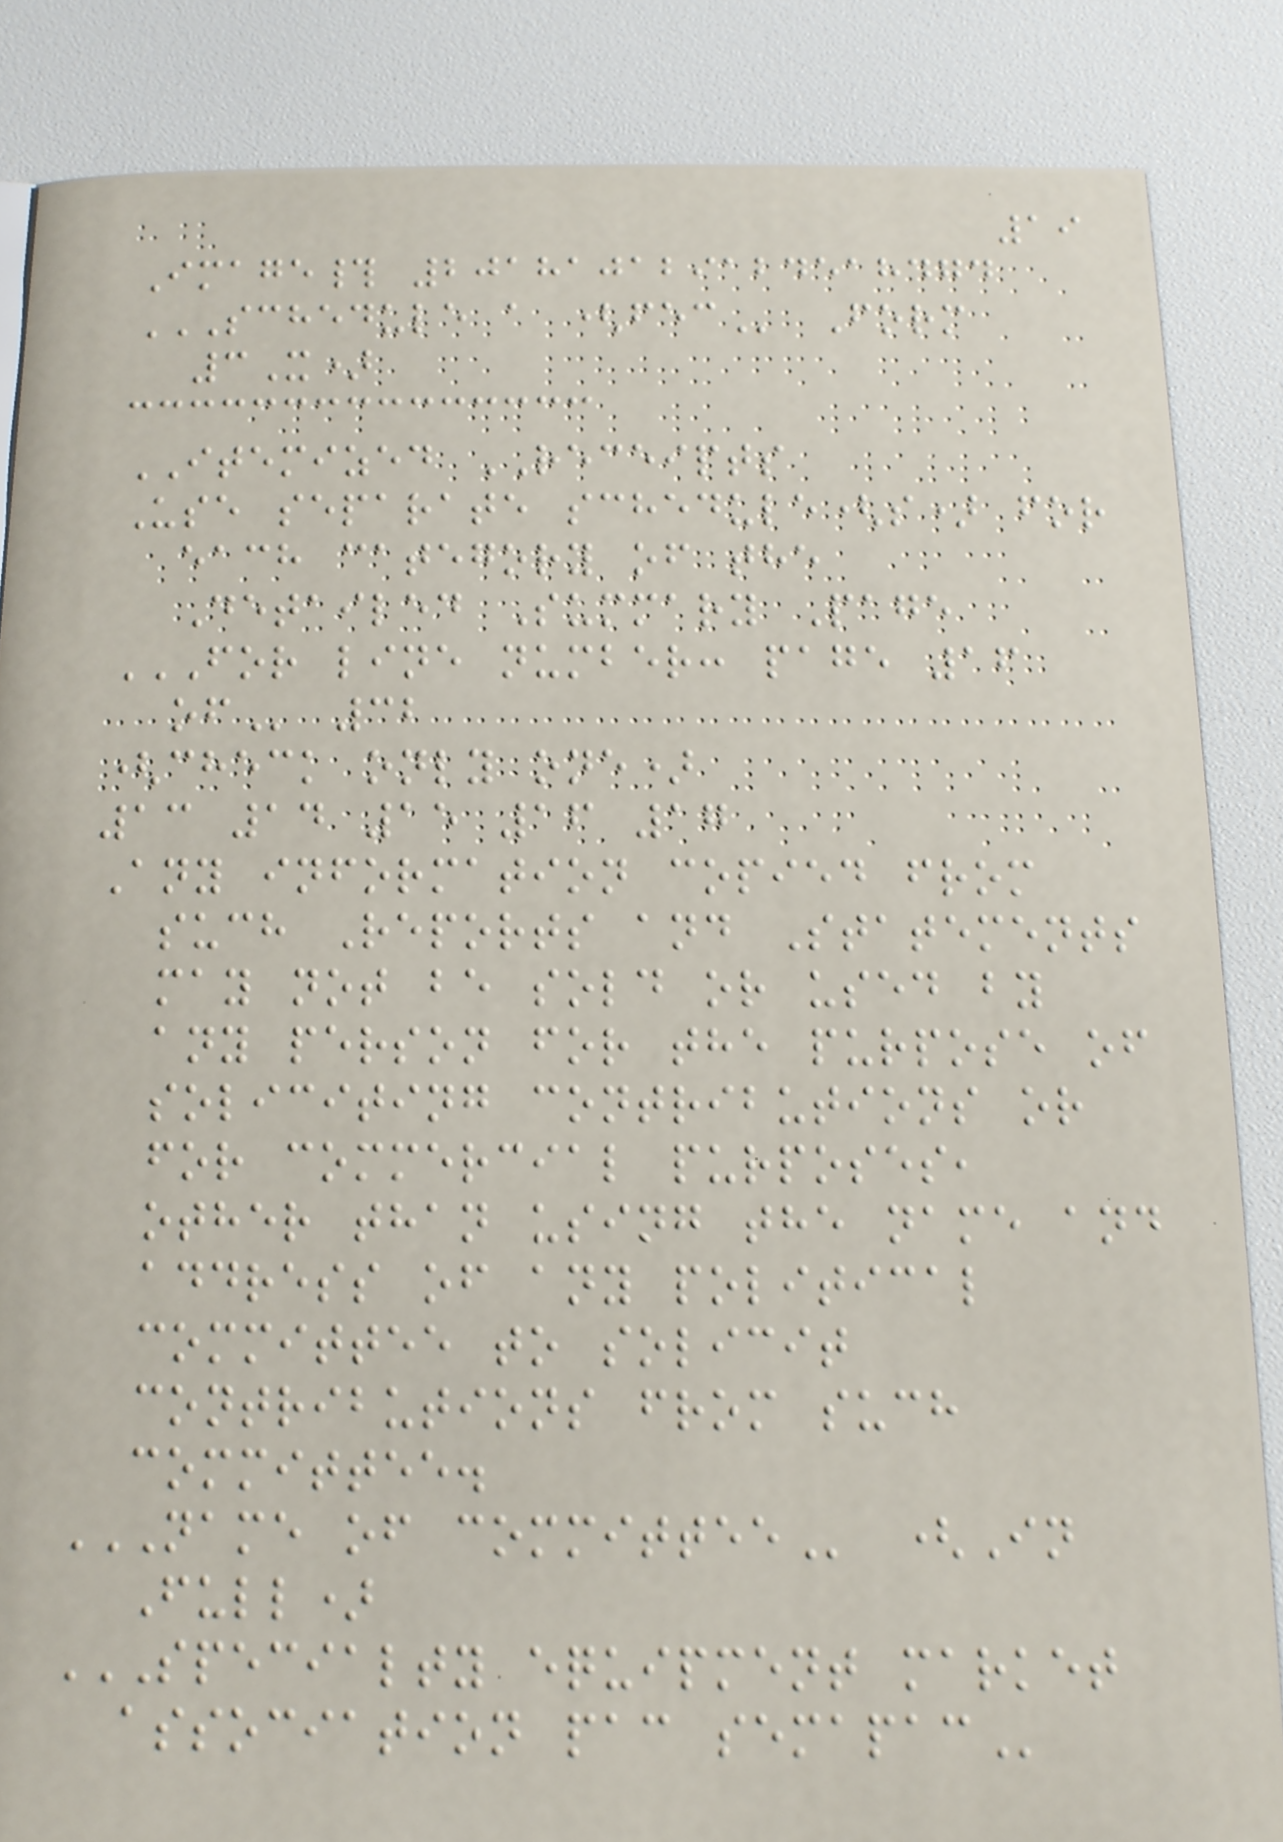19
Image# 201810129124518474
SCHEDULE A (FEC Form
3X)
ITEMIZED RECEIPTS
Use separate schedule(s) for
each category of the
Detailed Summary Page
FOR LINE NUMBER: PAGE 16
OF 32
(check only one)
13 14 15 16 17
Any information copied from
such Reports and Statements
may not be sold or used by
any person for the purpose of
soliciting contributions or
for commercial purposes,
other than using the name and
address of any political
committee to solicit
contributions from such
committee.
NAME OF COMMITTEE (In
Full)
SPECIALTY EQUIPMENT MARKET
ASSOCIATION PAC SEMAPAC
